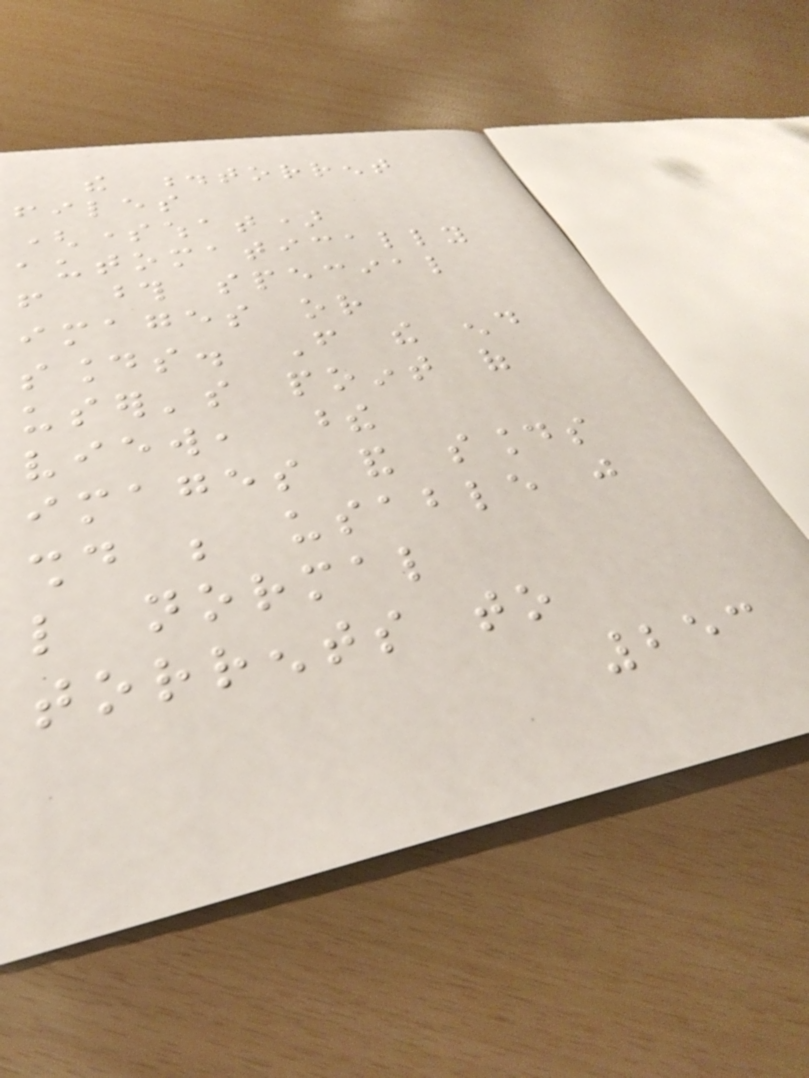the .torrent
files
(somewhat)
automatically
from those special
images or
sounds. From the end
user's point of
view, these
images and sounds
should be usable just
like normal
torrents to
253
